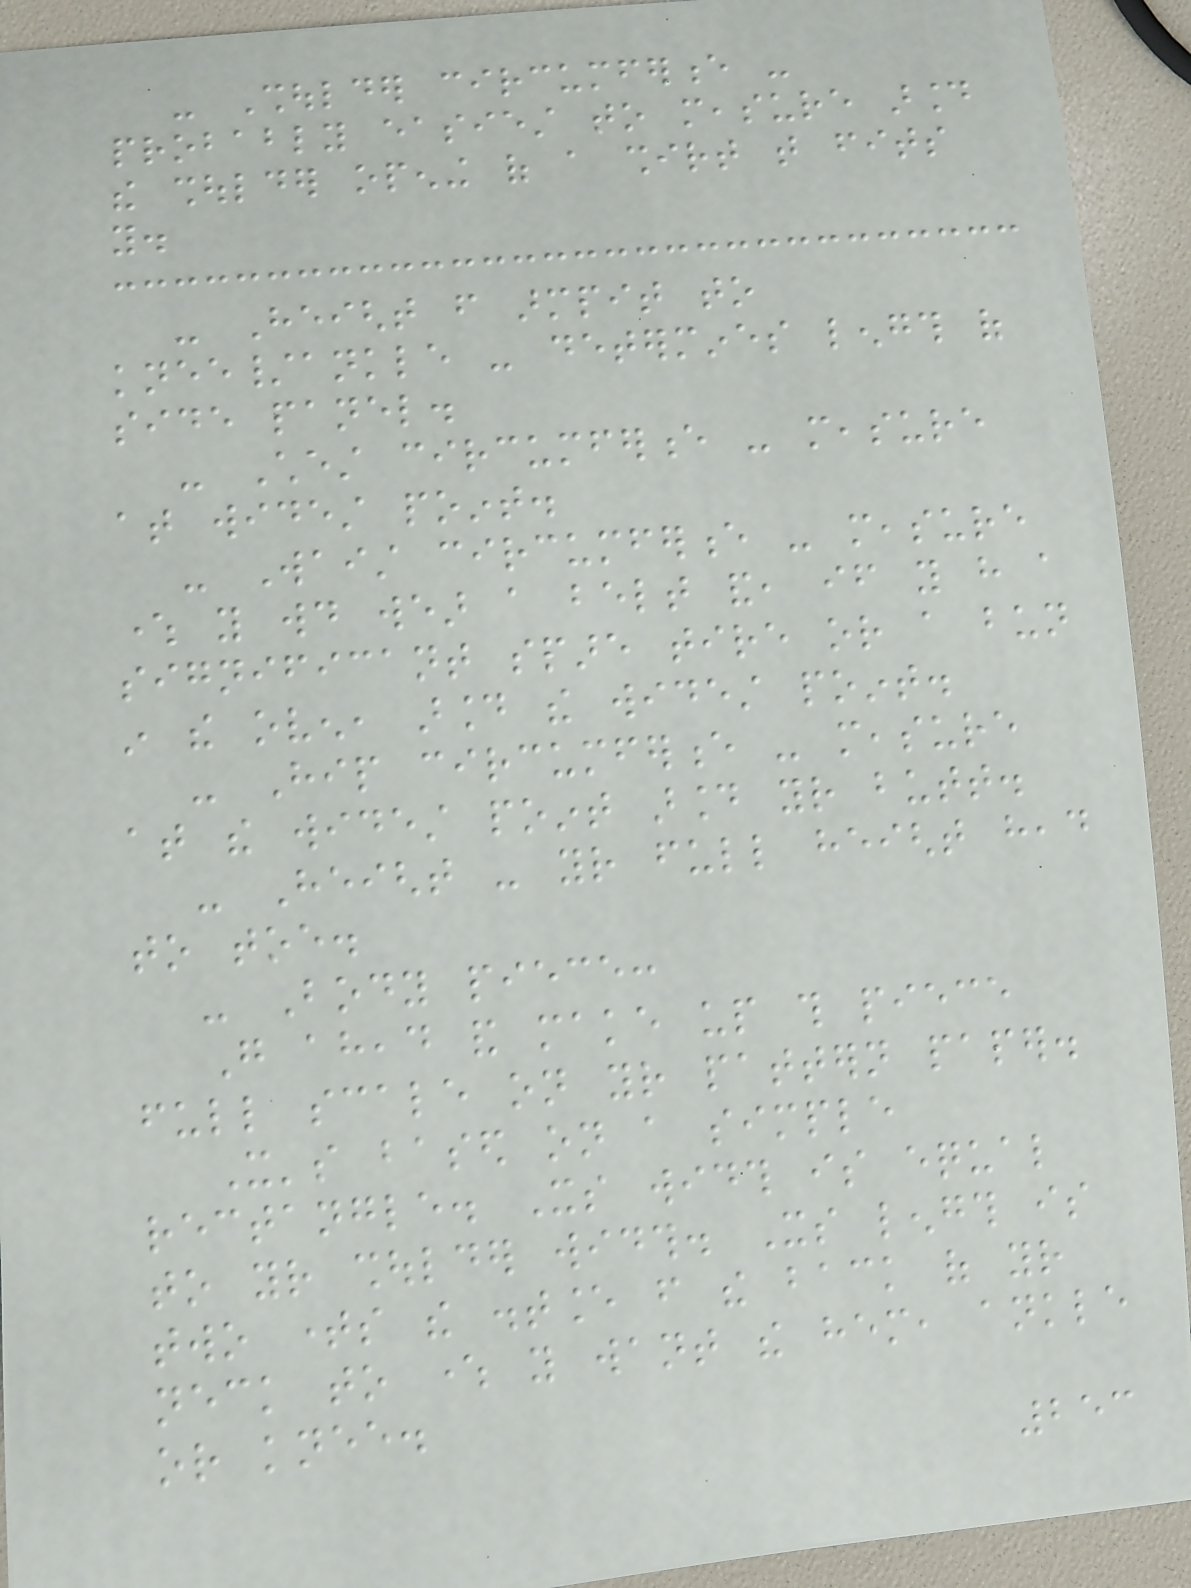- Shoulder circumference -
probably easiest to measure around
the shoulder opening of a shirt that fits
you.
- Height from armpit to
knee/ankle - determines length of
side panel.
- Chest circumference - measure
at widest point.
- Waist circumference - measure
where you would wear a belt and, if you have a
significant spare tire or a bun
in the oven, around the widest point.
- Hip circumference - measure
at the widest point around your butt.
- Height - your full height head
to toe.
- Body piece:
Go ahead and make up this piece
full scale on your pattern paper.
It's based on a simple
rectangle. Its width is equal
to your shoulder width. Its length is
two times the distance from the back of your
neck to where you want the hem, ankle
or knee.
253
